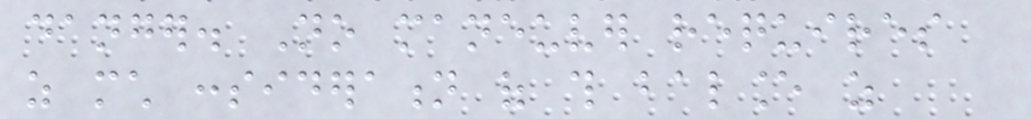danger. No maneuver requires
as much consideration of this balance as
